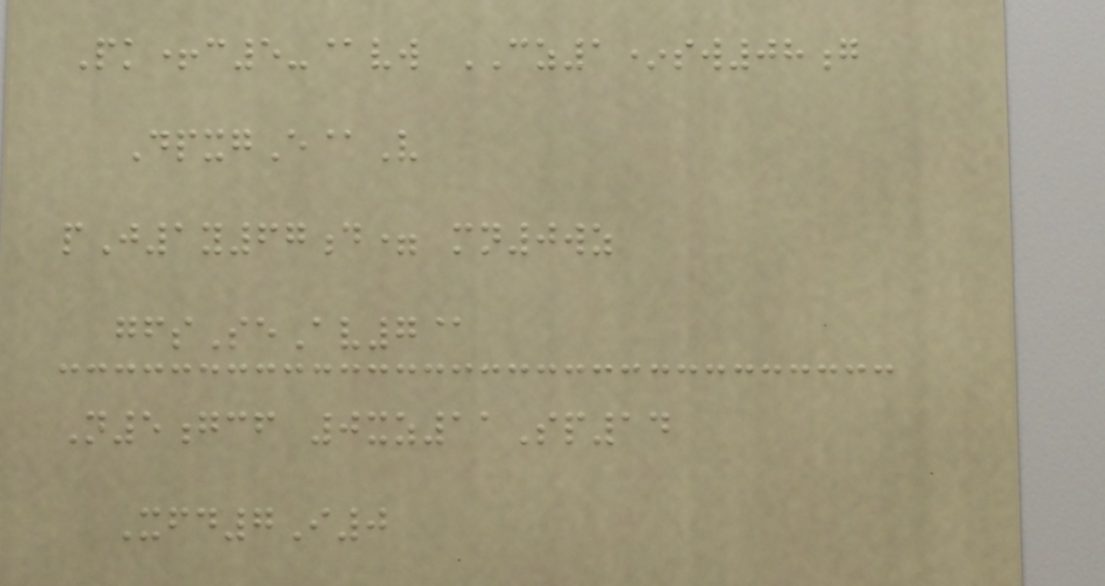Pk+c5-@vw CZ1*sw08g
DpxgE@V
pJ1y67d= mn0wz
gfsSeAv7@
N5gcf 0xz11Sp14
Xfd7I0
